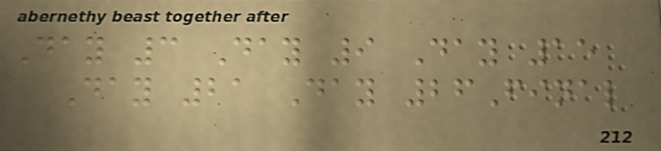Day 3 Day 9 Day 15
Day 21 Day 26Final
